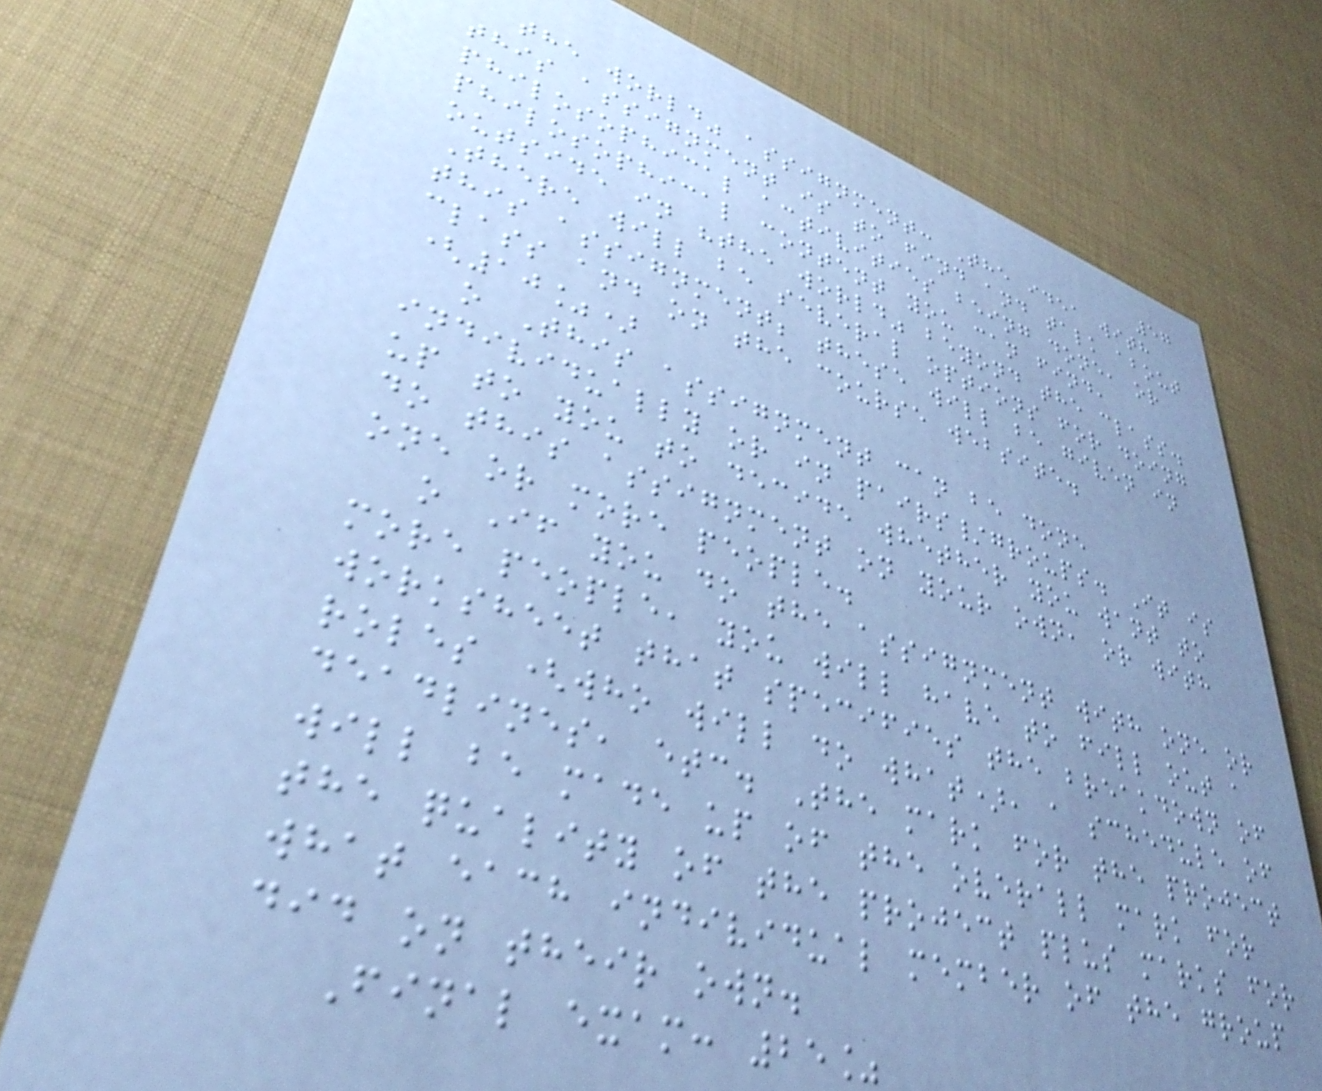57
the world" assignment: The idea with
this assignment is to find and talk about
philosophical activities being done, or
philosophical content you can find,
outside in "the world" beyond the class.
There will be several options for doing
this assignment; these will be given in
class and on the course website.
(10%)
o This assignment can be done
individually or in pairs/groups. It is
up to you to decide whether you want to
do this assignment on your own, or with
one or more people.
o If you do the assignment with one or
more people, you will have to fill out a
worksheet that specifies the breakdown of
roles (who will do what), a schedule of
deadlines, etc. The mark for the project
will be made up of the overall mark for
the quality of the project plus marks for
what each individual member of the group
did on their own.
Final exam: 25%
